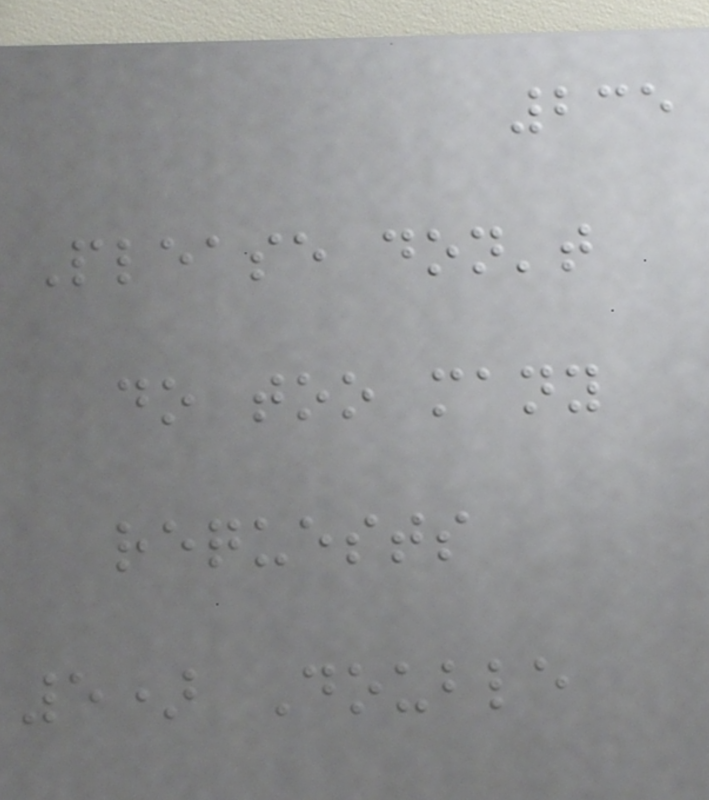235
Please don't
do too many
requests
5) Double
